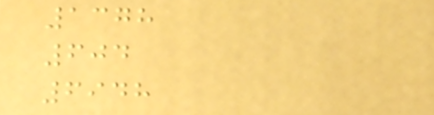1378
604
6948
